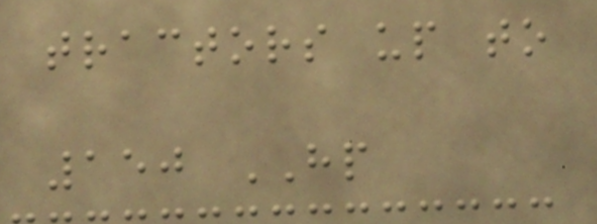tractors up to
150 HP
